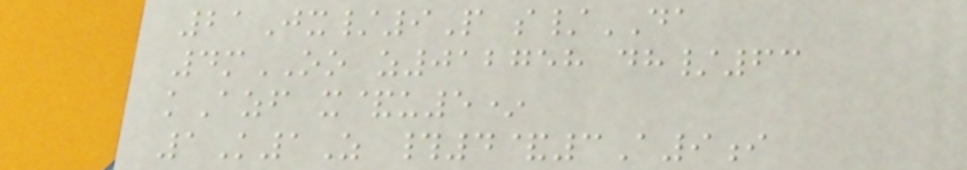21Jx/9P s/DA
4mOO z012758 dh/63
kAzf x&u5*
1K1Z #4&3A9i
